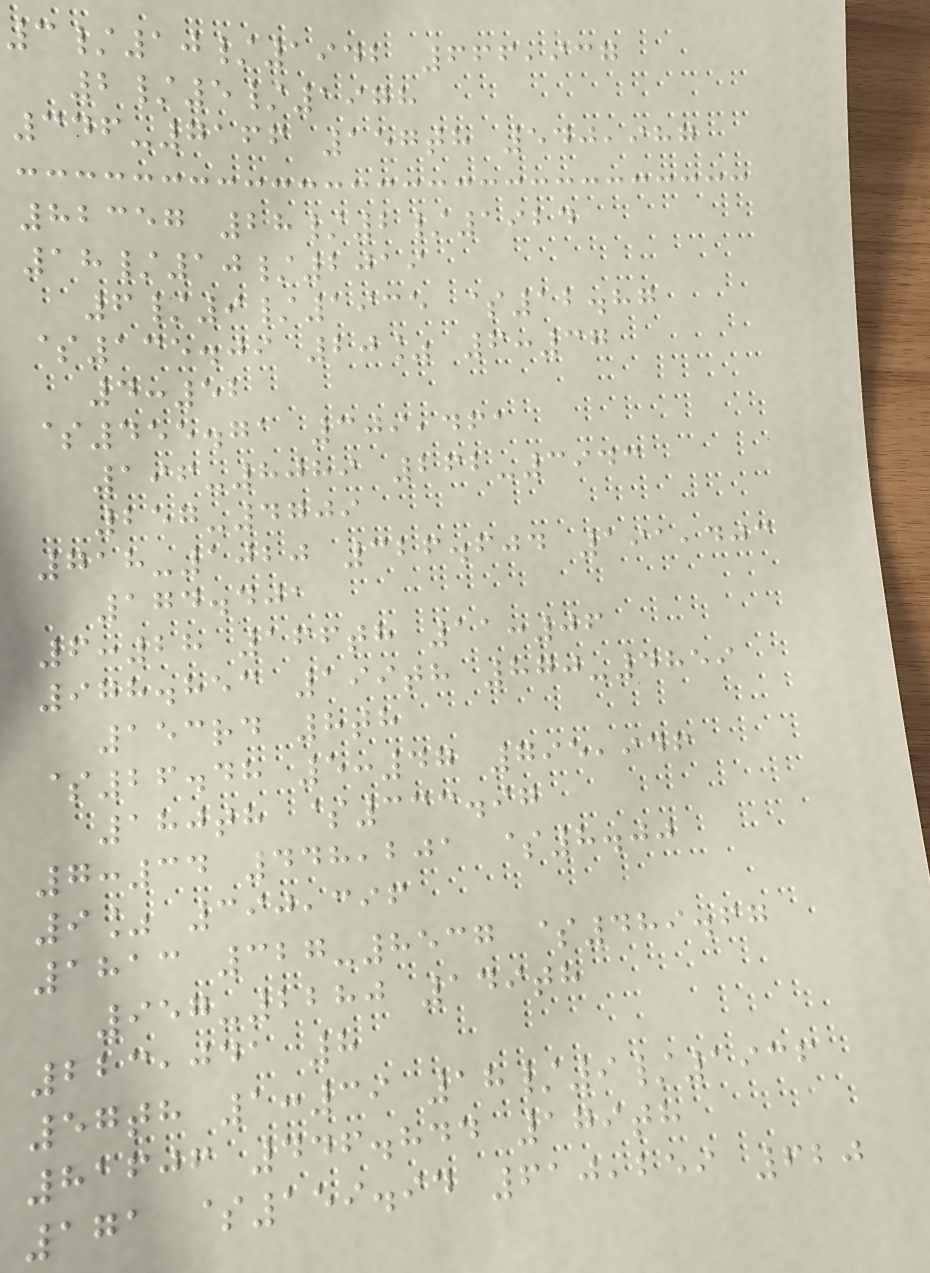3/10/1942 666,937
2/5/1978
346-7166 157th 540,987
82357 28/2/1924
18/10/2019
6/9/1935 $12.87
$135.09 20% 6:37
4:52
$455.71 309,461
196-8089 262-3943
257-4709
718-1020 326.604 191,403
174.401
6:28 166th 11:06
978.853 199th 870-4859
153rd 8th
$26.48 5:47 795,946
180th $333.97
7:34 448,201 $8.00
9% 390,396
1813 327-8537 $489.67
957-2280 149th
223,041 8
57th 1:39 18/9/1936
81606 446.844 179th
171 $159.94 610,259 620
